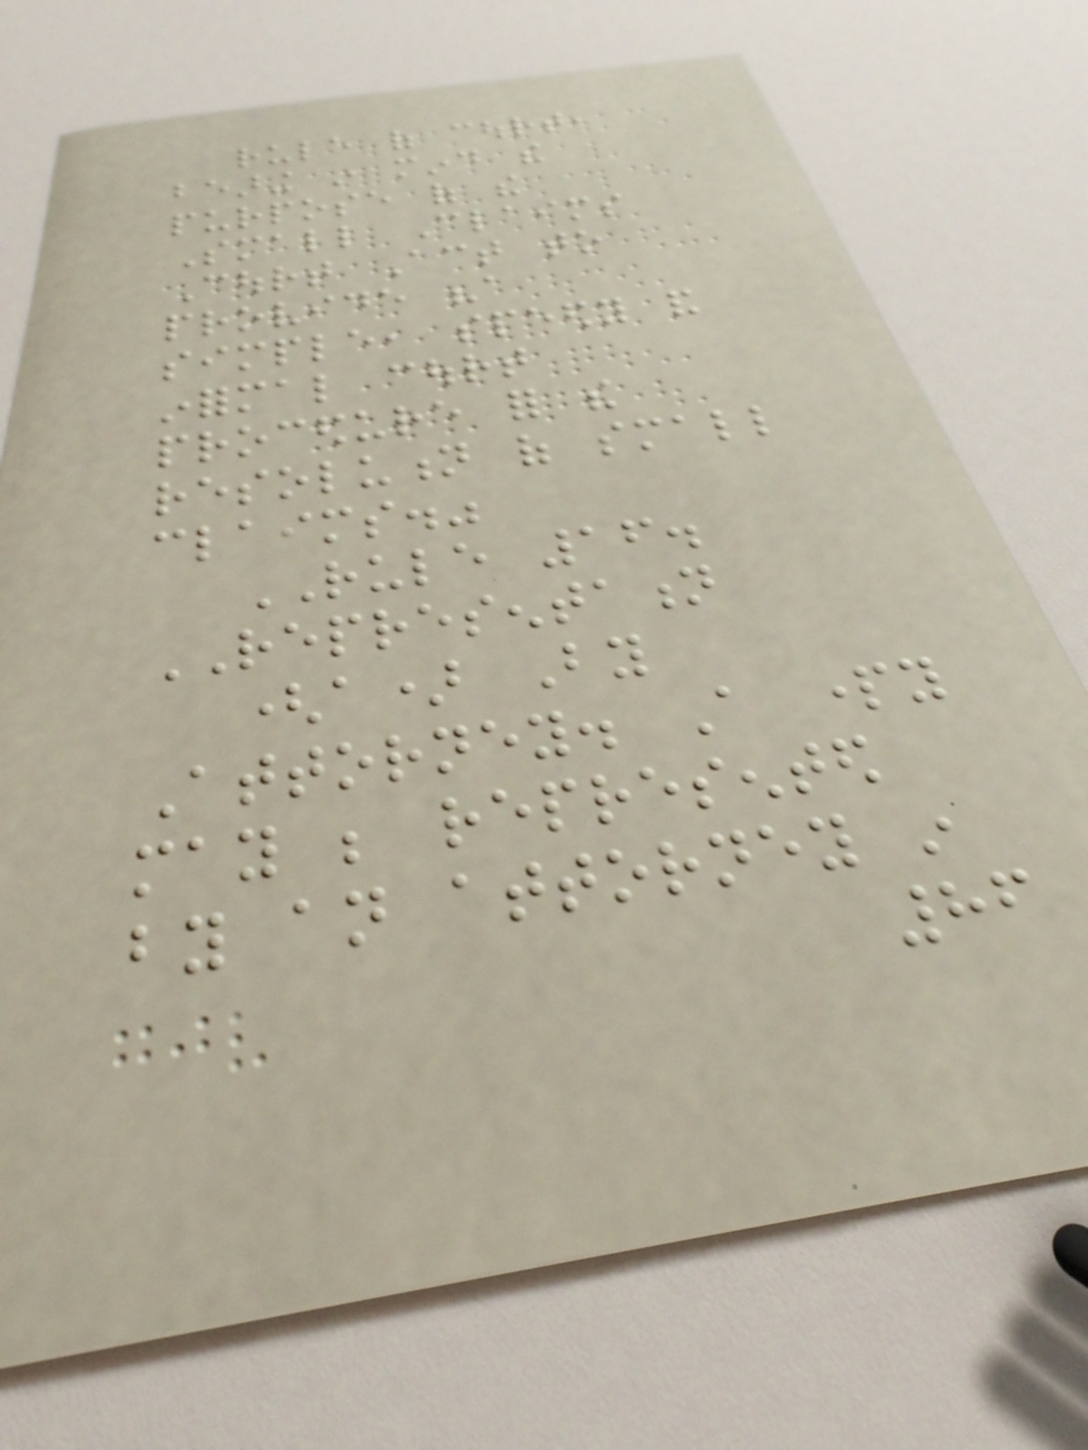rule of court,
bearing in mind the
purpose of the
Small Claims
Court Act to
provide "a
simple, speedy and
informal court
procedure for the
resolution of small
claims."
RULE 16.
REPRESENTATION
(a) By
Attorney. A party
may be represented
by an attorney in
86
